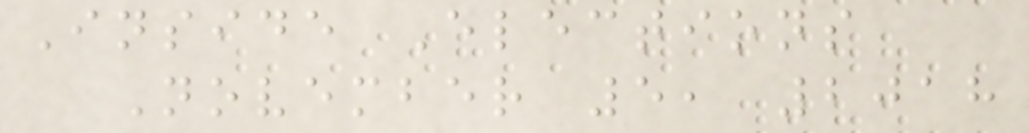Inside Elections
November 5, 2018
